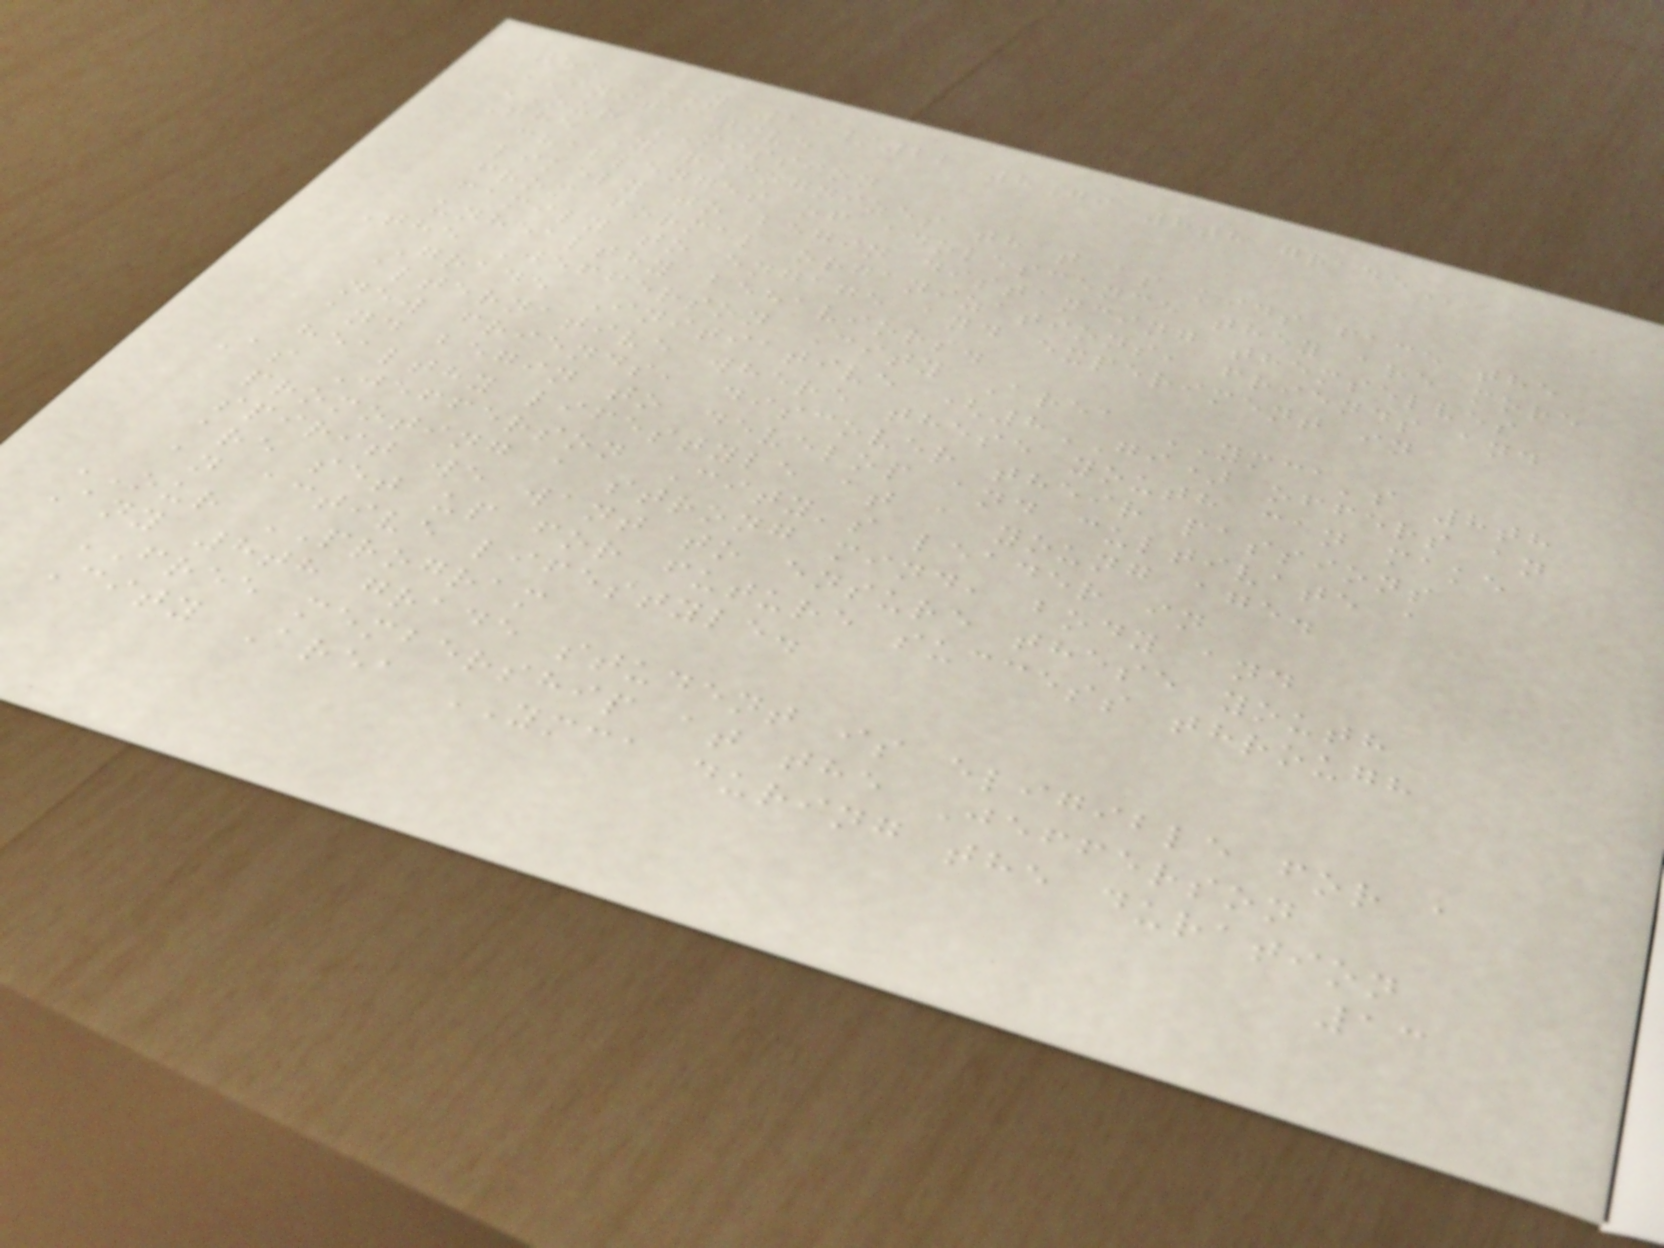the Y 21/22 8GI 8TH GRADE
INITIATIVE
OUR MISSION
The Y recognizes that as kids face the
challenges of adolescence they are more
likely to begin distancing themselves
from formal organizations, friends and
family to engage and experiment in
unhealthy behaviors.
The Jefferson City Area YMCA's 8th
Grade Initiative (8GI) offers an
alternative where these youth can make
new friends, discover their passions
and begin to develop and cultivate a
healthy lifestyle at a young age.
As Jefferson City's leader in
promoting a strong mind, body and
spirit we want to ensure these youth
are set up for future success through
an active lifestyle.
OUR PROGRAM
Any 8th grade student is eligible for a
FREE membership at the Jefferson
City Area YMCA during the duration
13
